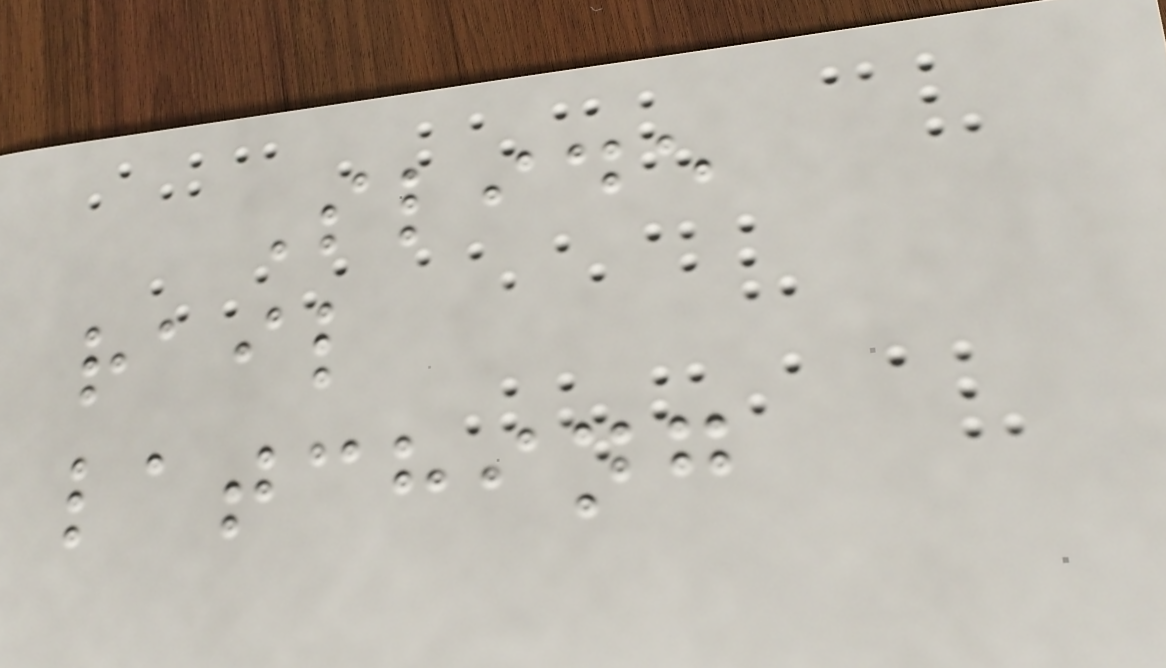Slide
rail
latching
